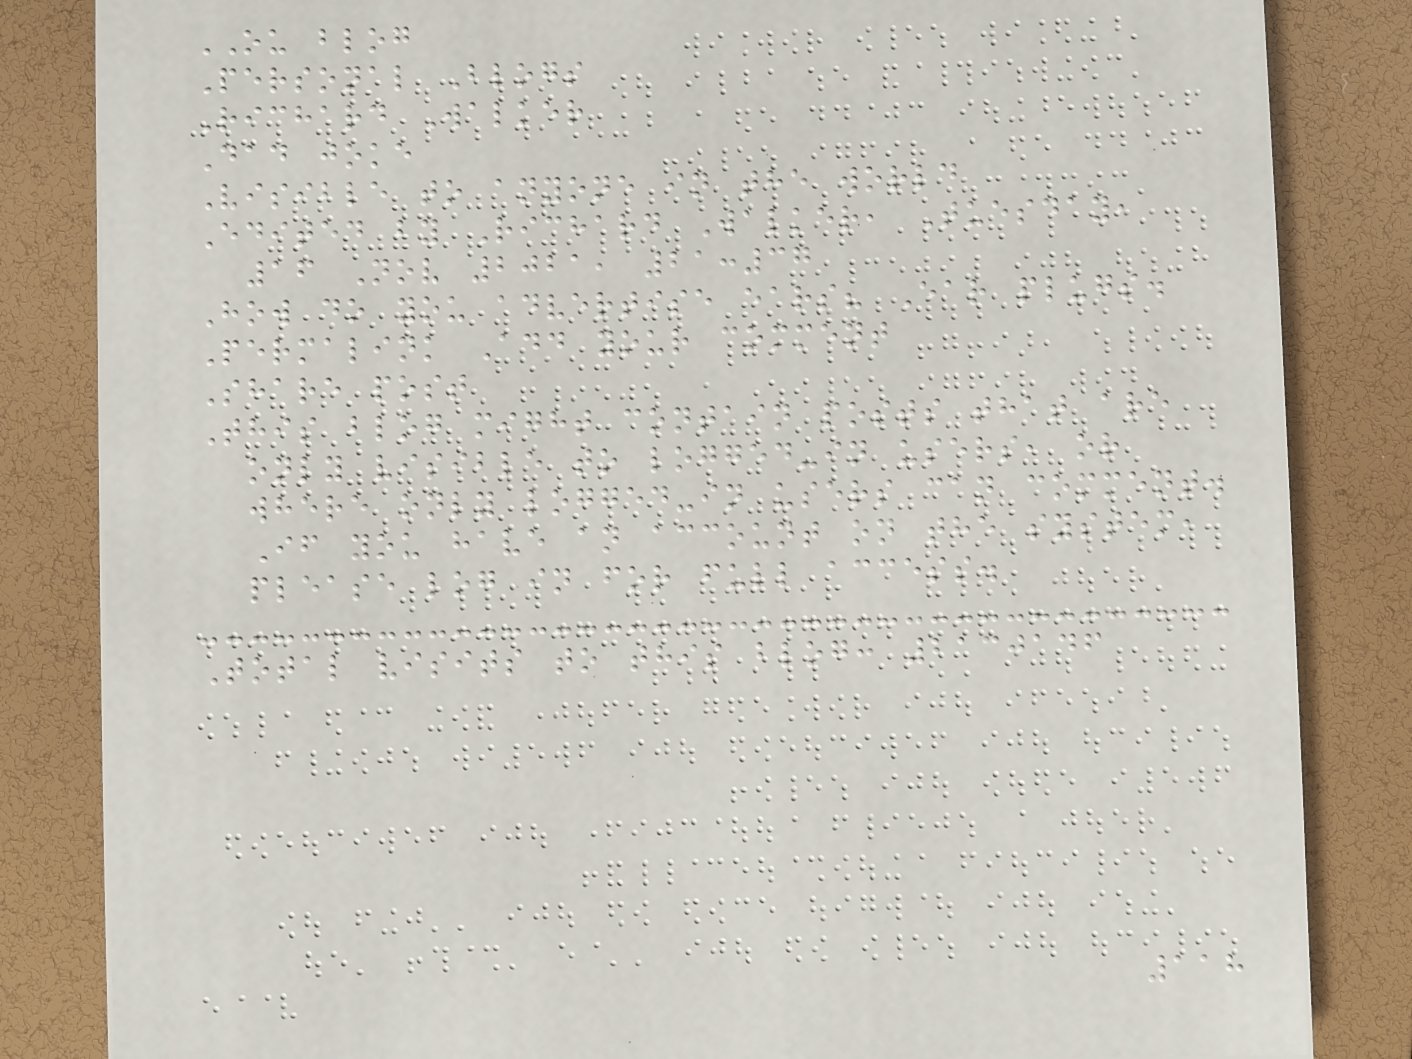OU blog
Personal Blogs
Richard Walker
Dad joke
Visible to anyone in the world
Edited by Richard Walker, Tuesday,
16 Nov 2021, 21:37
How do you advertise ears? Ear plugs.
Permalink Add your comment
Share post
This blog might contain posts that are
only visible to logged-in users, or
where only logged-in users can comment.
If you have an account on the system,
please log in for full access.
Total visits to this blog: 2130146
118
